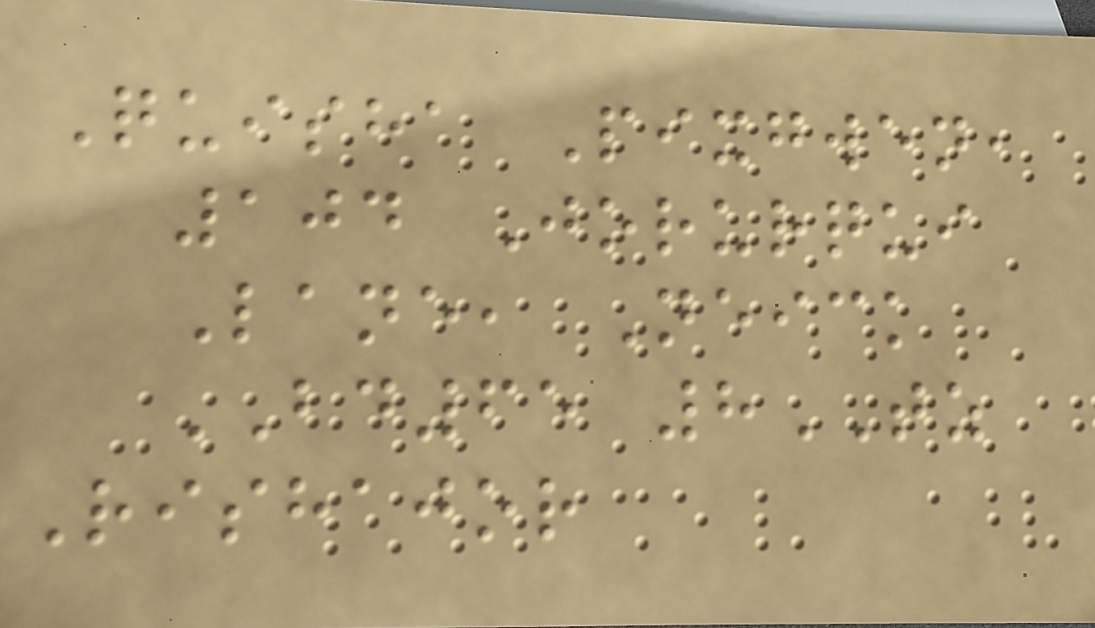Quisha Pixgwen,
104 Jorurqui
Lane, Neick
BD65 8TZ
Rishajor
